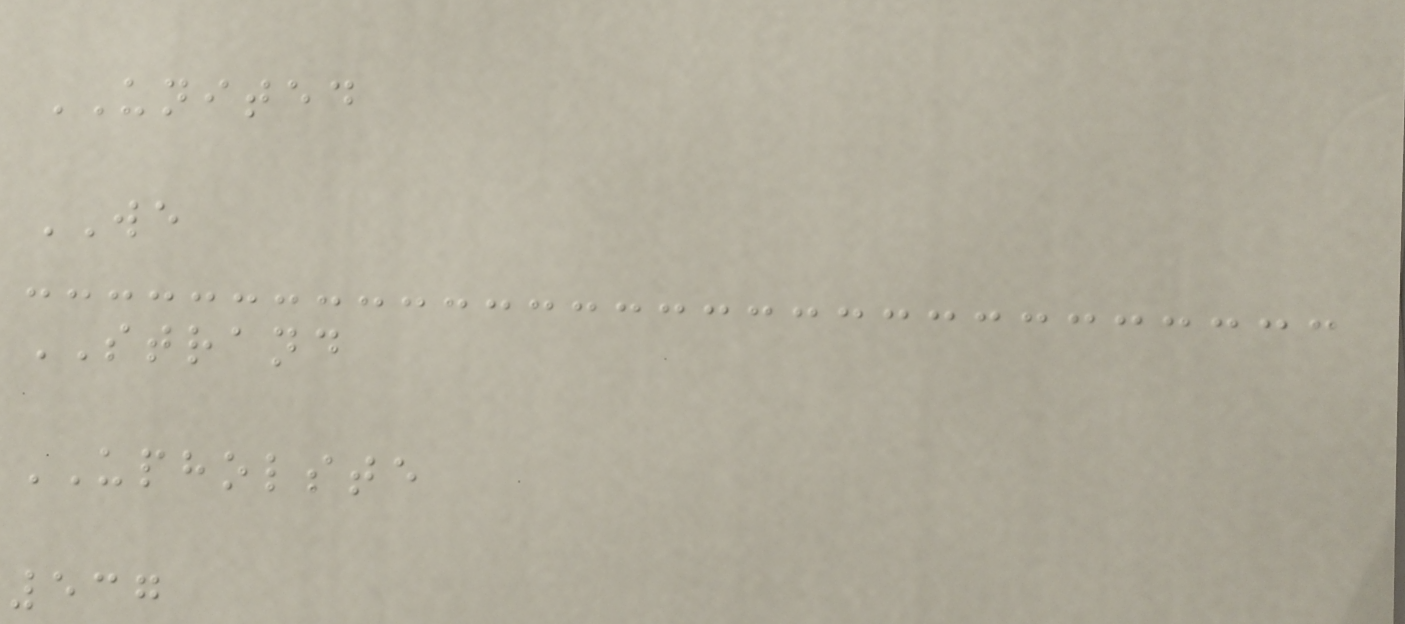UNITED
WE
STRAND
UPHOLSTE
537
